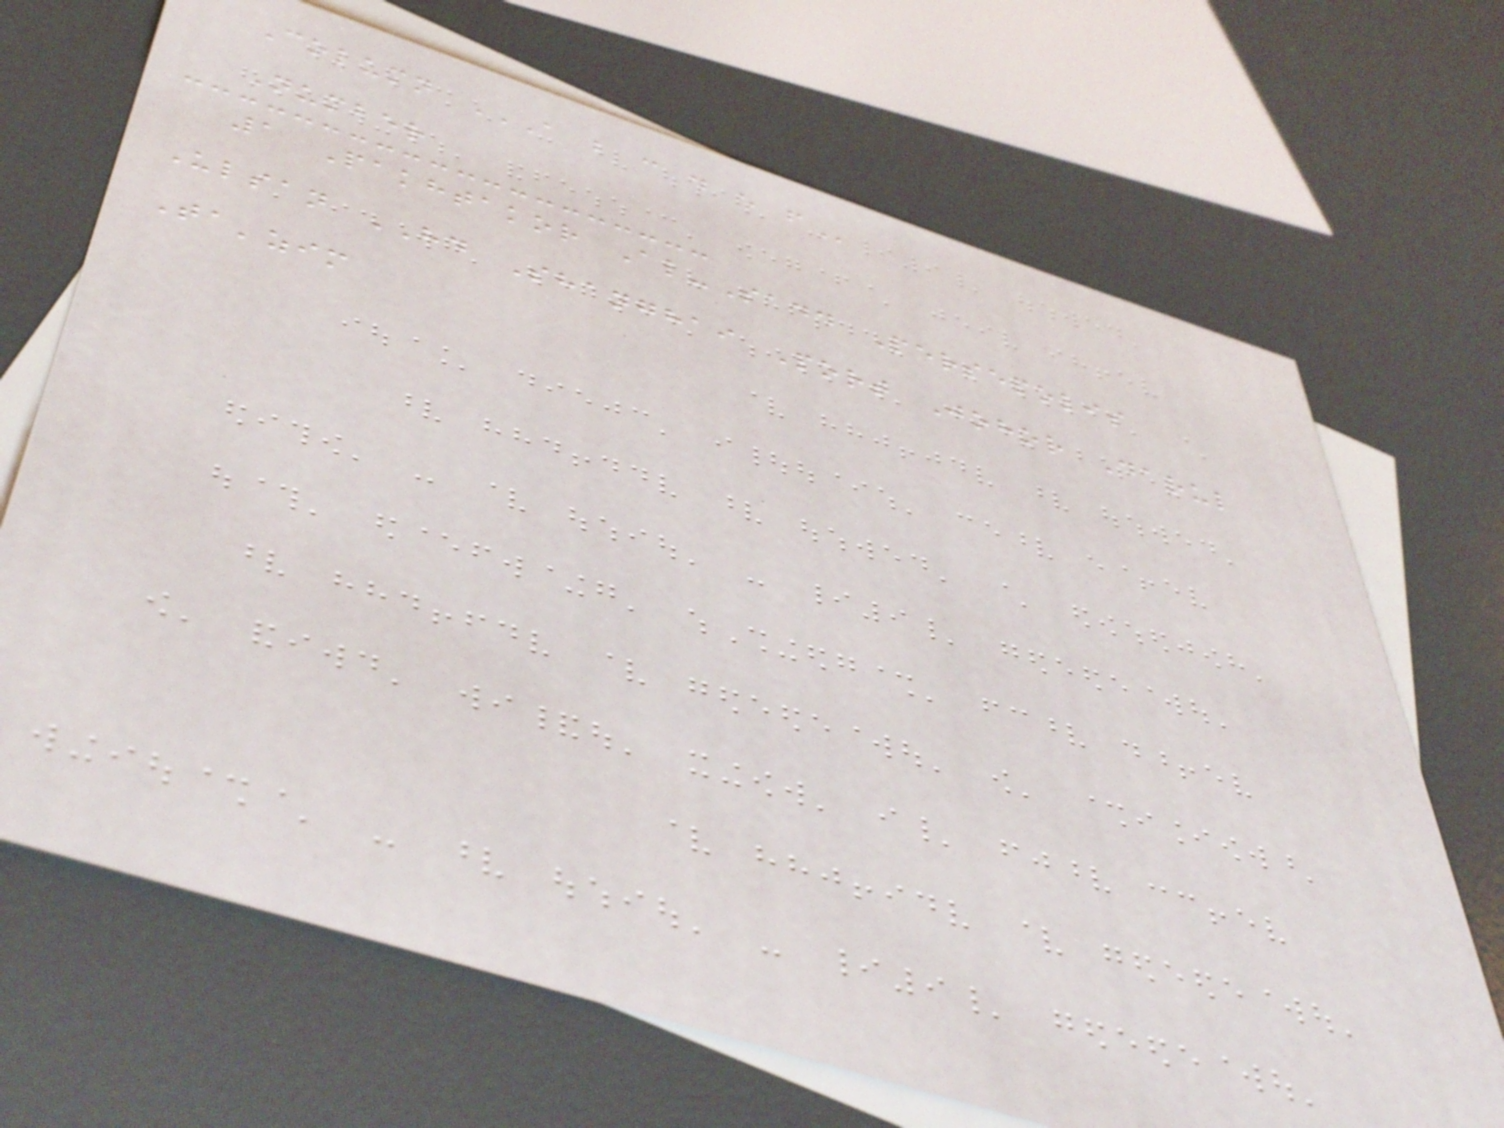Column A B C D E F
Number
1 Pakhtakor Al-Sadd Persepolis
Ulsan HD Shanghai Port Johor Darul
Ta'zim
